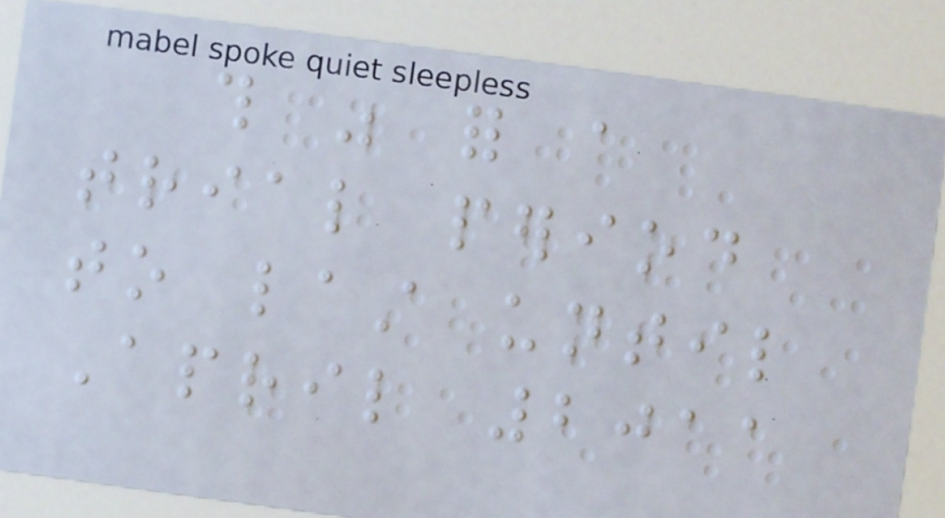this was for a
trial period
to last until
April 2011
